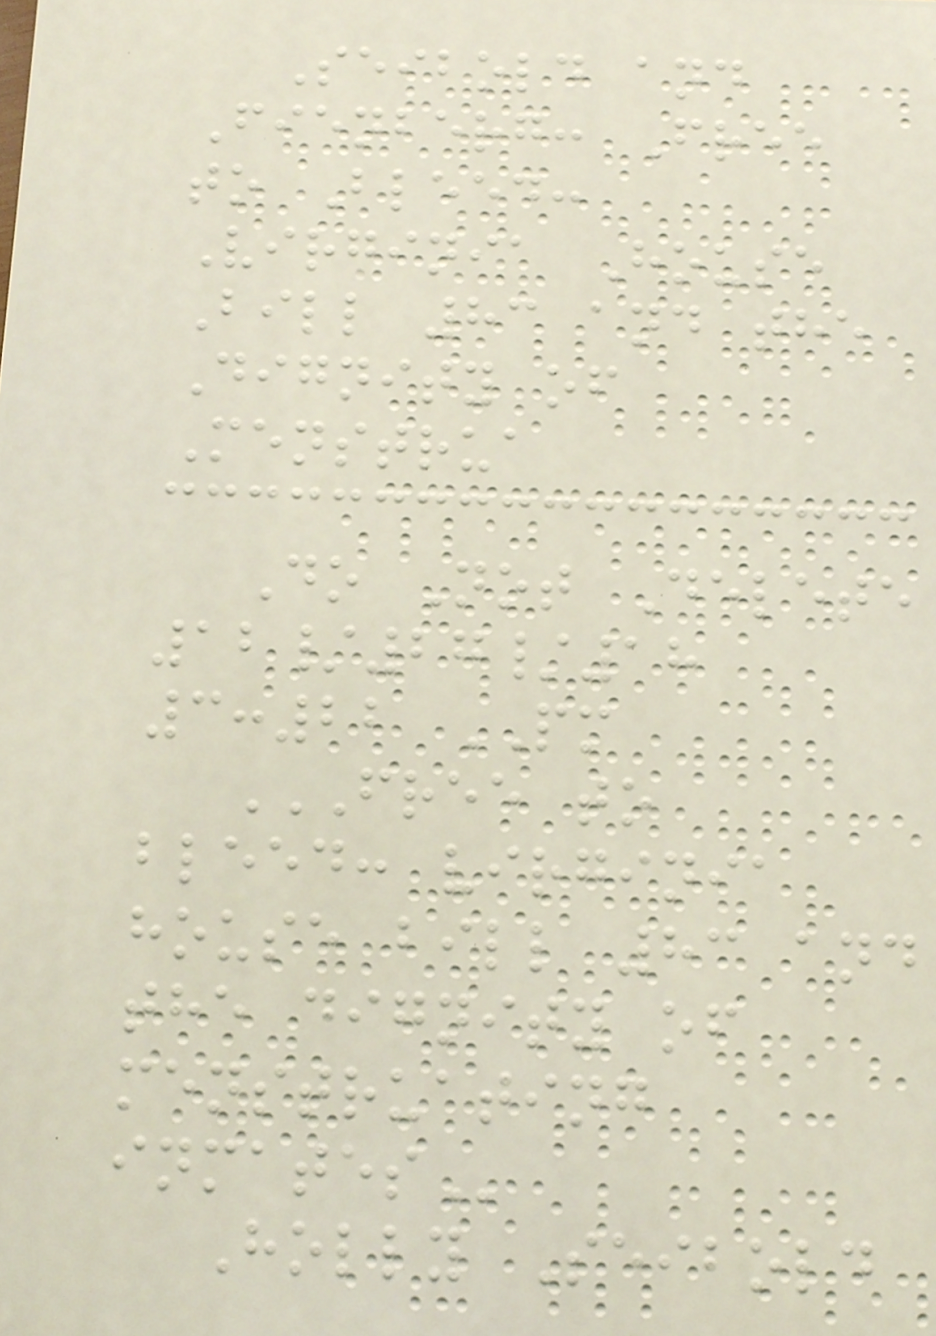Seibold and
Fienberg: Free
to Bleed:
Virginia House
Bill 83 and the
Dignity of
Menstrua
Do Not Delete
12/27/18
3:22 PM
FREE TO
BLEED: VIRGINIA
HOUSE BILL 83 AND
THE DIGNITY OF
MENSTRUATING
INMATES
Holly Seibold
